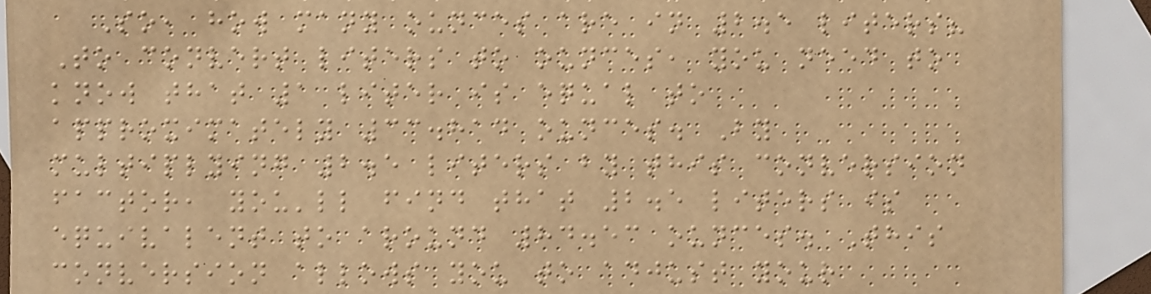So, how many ounces are in 2.5 liters?
To convert liters to ounces, you need to
know that 1 liter is equal to
approximately 33.814 ounces. By
multiplying 2.5 liters by this conversion
factor, you'll find that 2.5 liters is
equivalent to around 84.53 ounces. This
conversion allows you to adjust your
